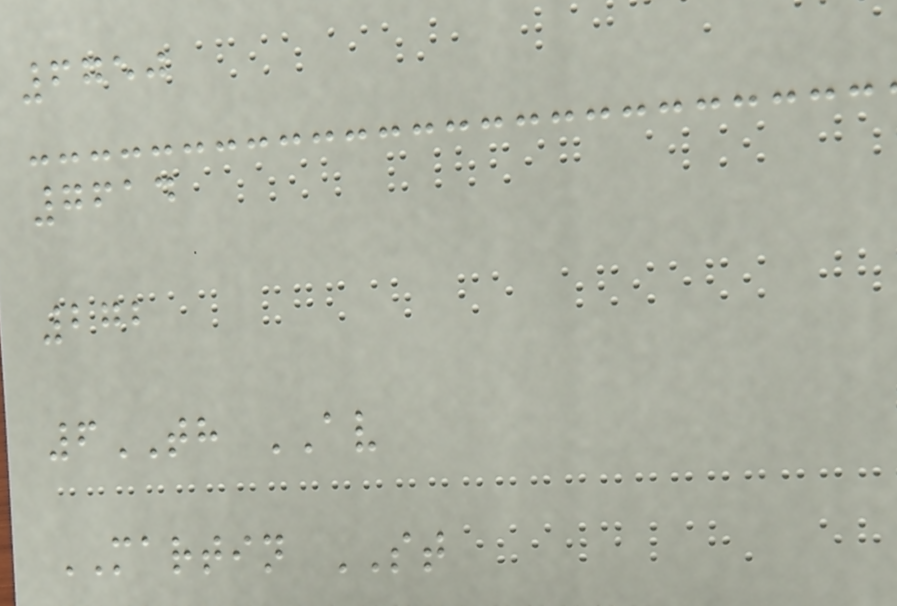6750
7614
272
6TH AV
MARTIN ST
